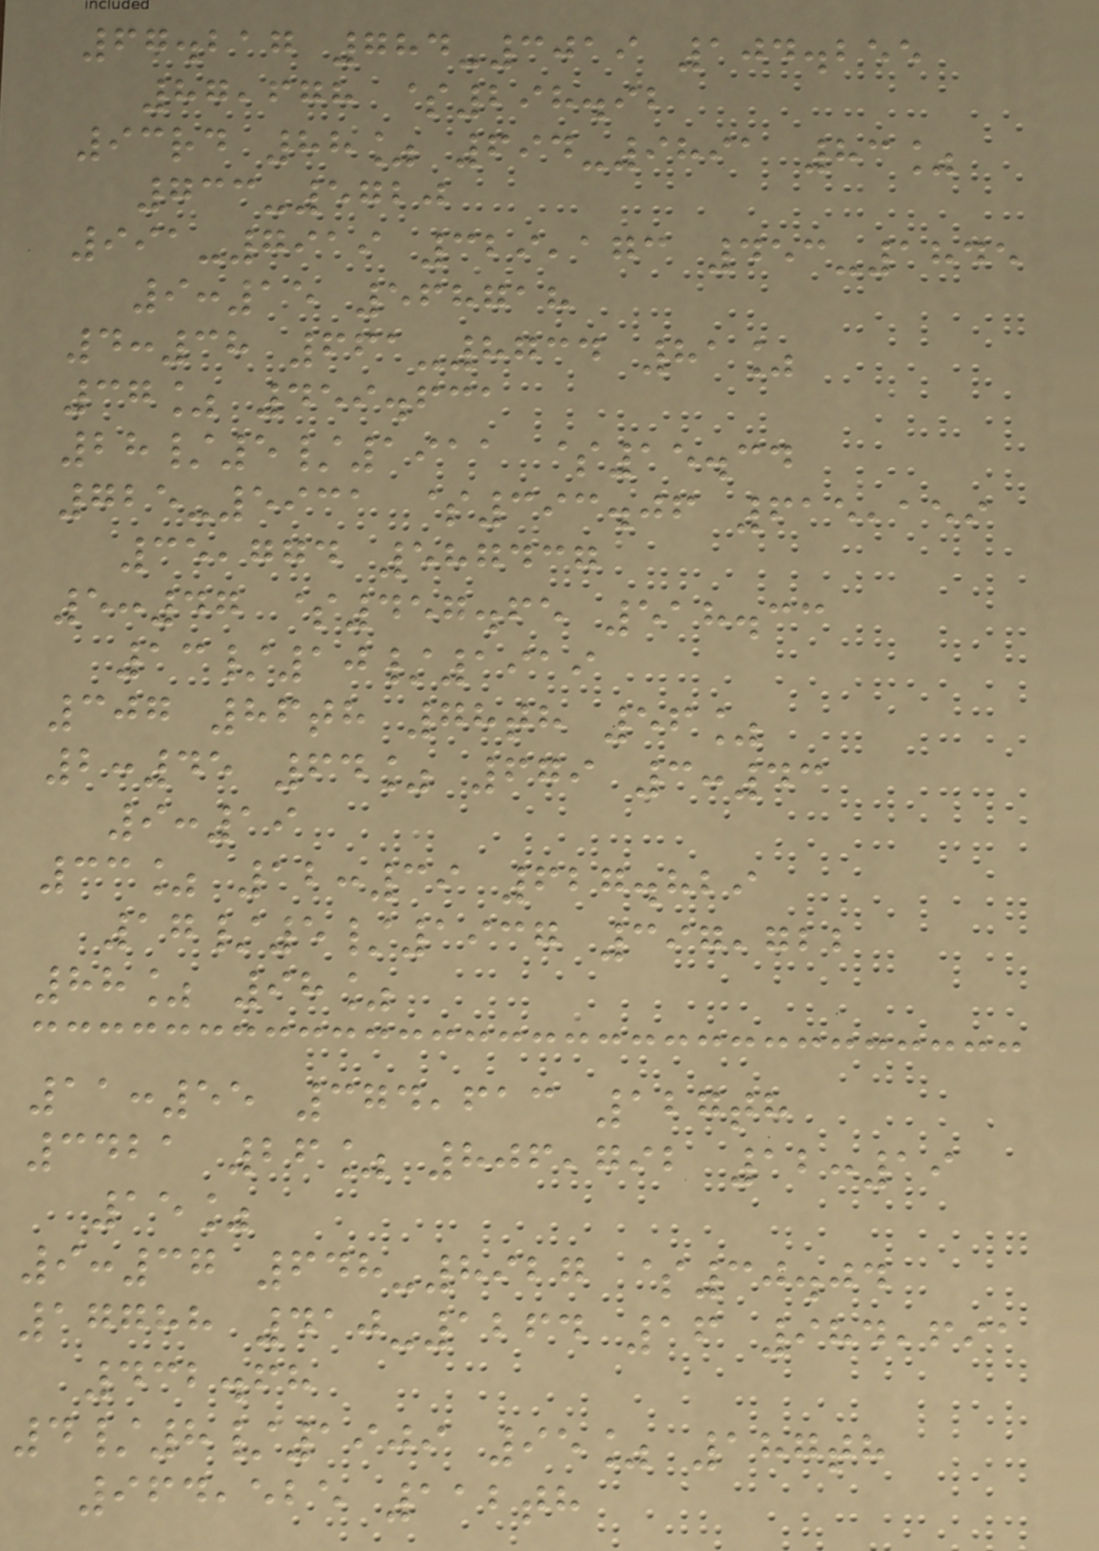67.217 784-3019 104.255
87,678 $298.92
93rd 88% 694-9891 83%
733-5720
991-7919 329,173 453-1845
9:15 568718
4:38 661-8734 81%
37% 459.631
28/5/1911 $15.34
725-5931 $393.06 615,159
35,774 587437
5:47 $457.65 518.33
13/10/1919
307 86th 78th 56%
2:45 64% 679 3:43
9:19
33% 12:39 627.829
17/5/1937 397,722
88% 98%
11:55 374,613 127th
3421 26% 806,792 12:19
15%
9:37 648-8927 $30.04
17788 410-1264 16 984,691
432.68
4/8/1909 95% 187th
964,525 112th
